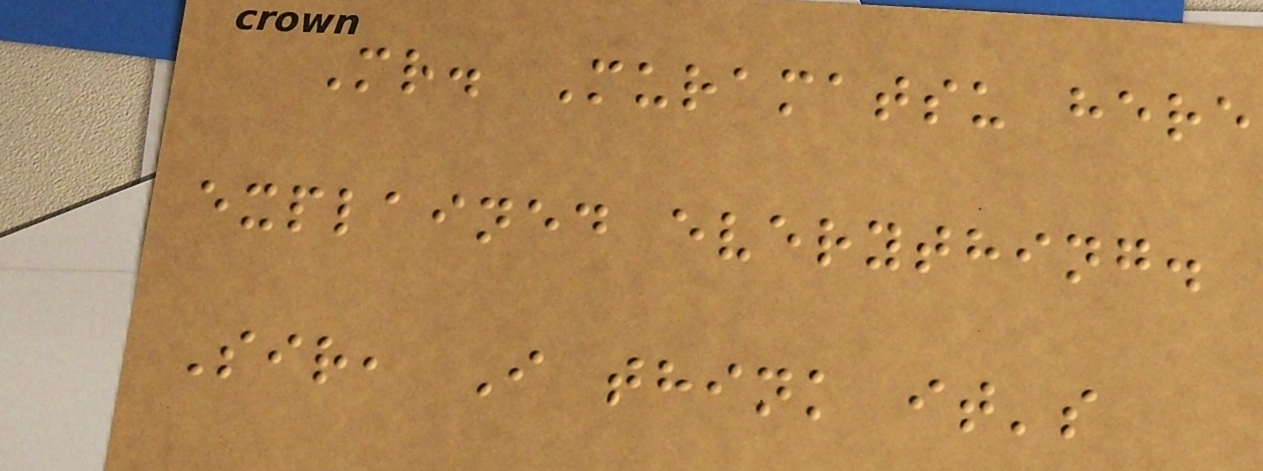Mr. Muramatsu here
explained everything.
Sir, I think it's
